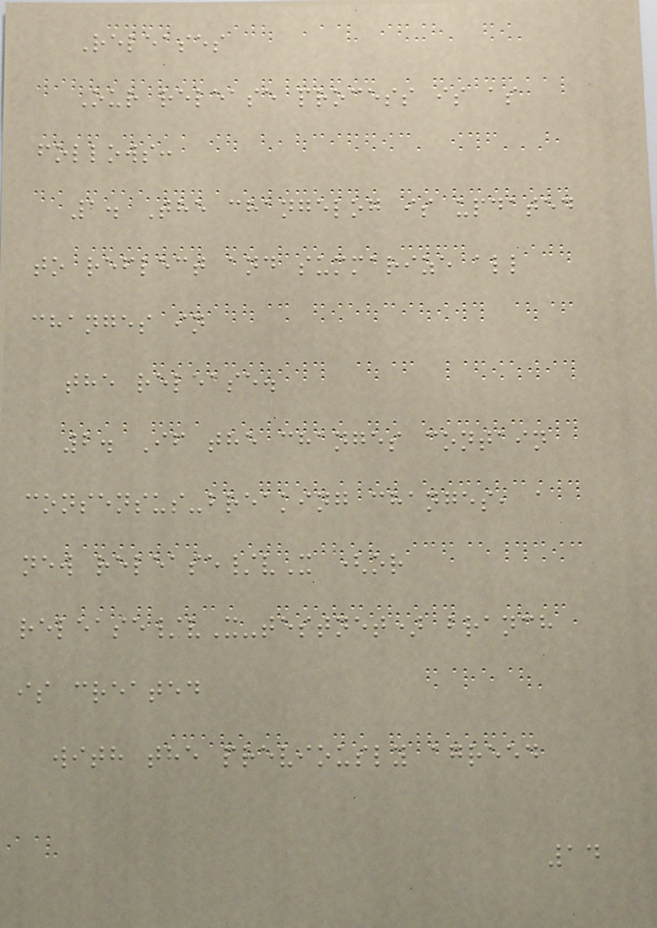Releases
Our release process is as
follows:
1. The changelog is updated
to reflect and summarize all
changes in
the release.
2. If the changes contain
consensus-breaking changes, a
new release/vX (or
release/vX-testnet) branch
is created
with the previously agreed
14
